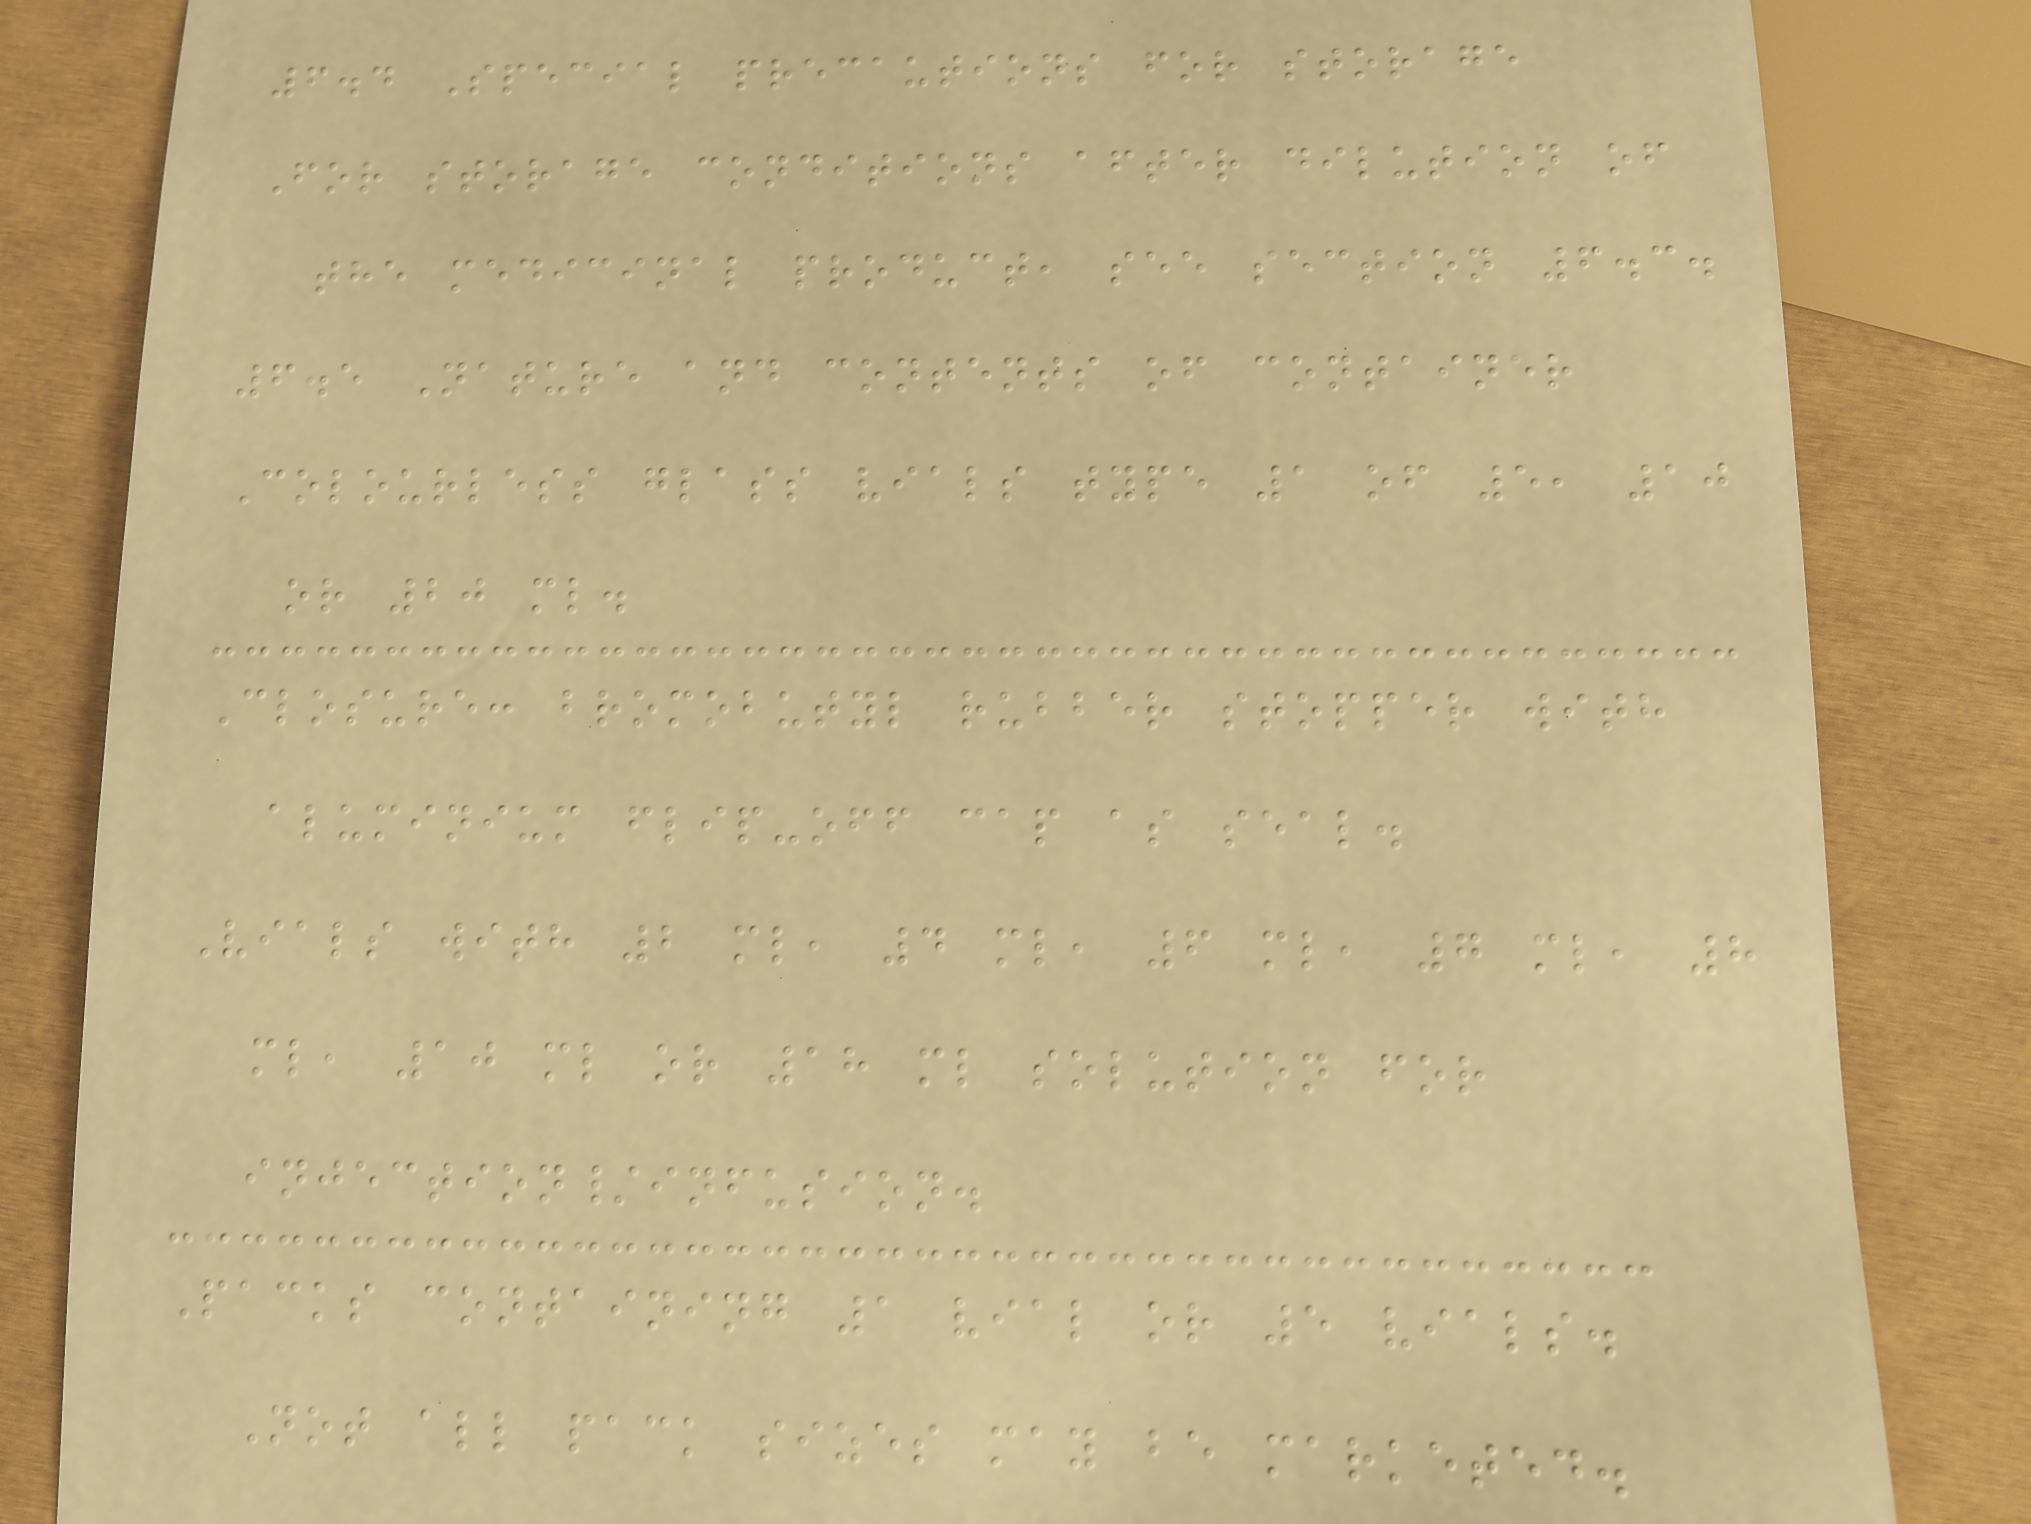6.4 Special precautions for storage
For storage conditions after dilution of
the medicinal product, see section 6.3.
6.5 Nature and contents of container
Colourless glass vials type 1 of 5, 10
or 20 ml.
Closure: bromobutyl rubber stopper with
aluminium flip-off cap as seal.
Vials with 2 ml, 4 ml, 6 ml, 7 ml, 8
ml, 10 ml or 18 ml solution for
injection/infusion.
Packs containing 1 vial or 5 vials.
Not all pack sizes may be marketed.
